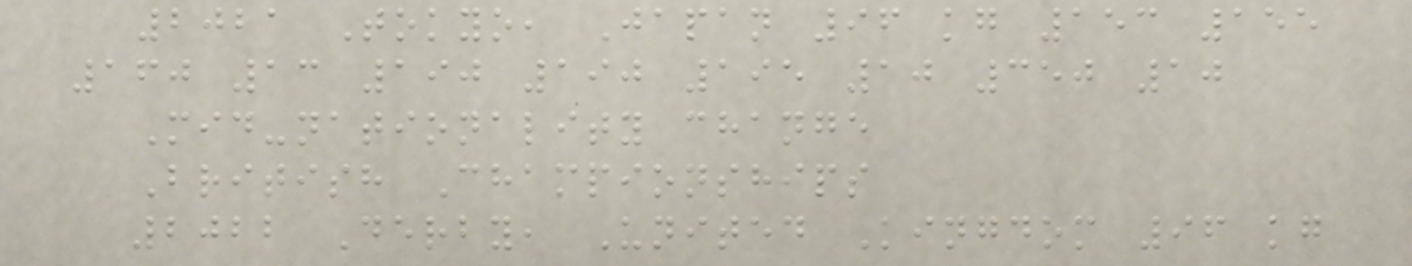2021 Tokyo, Japan 96 kg 153 155
160 13 190 190 195 10 350 10
Mid-nationality change
British Championships
2022 Derby, United Kingdom 96 kg
